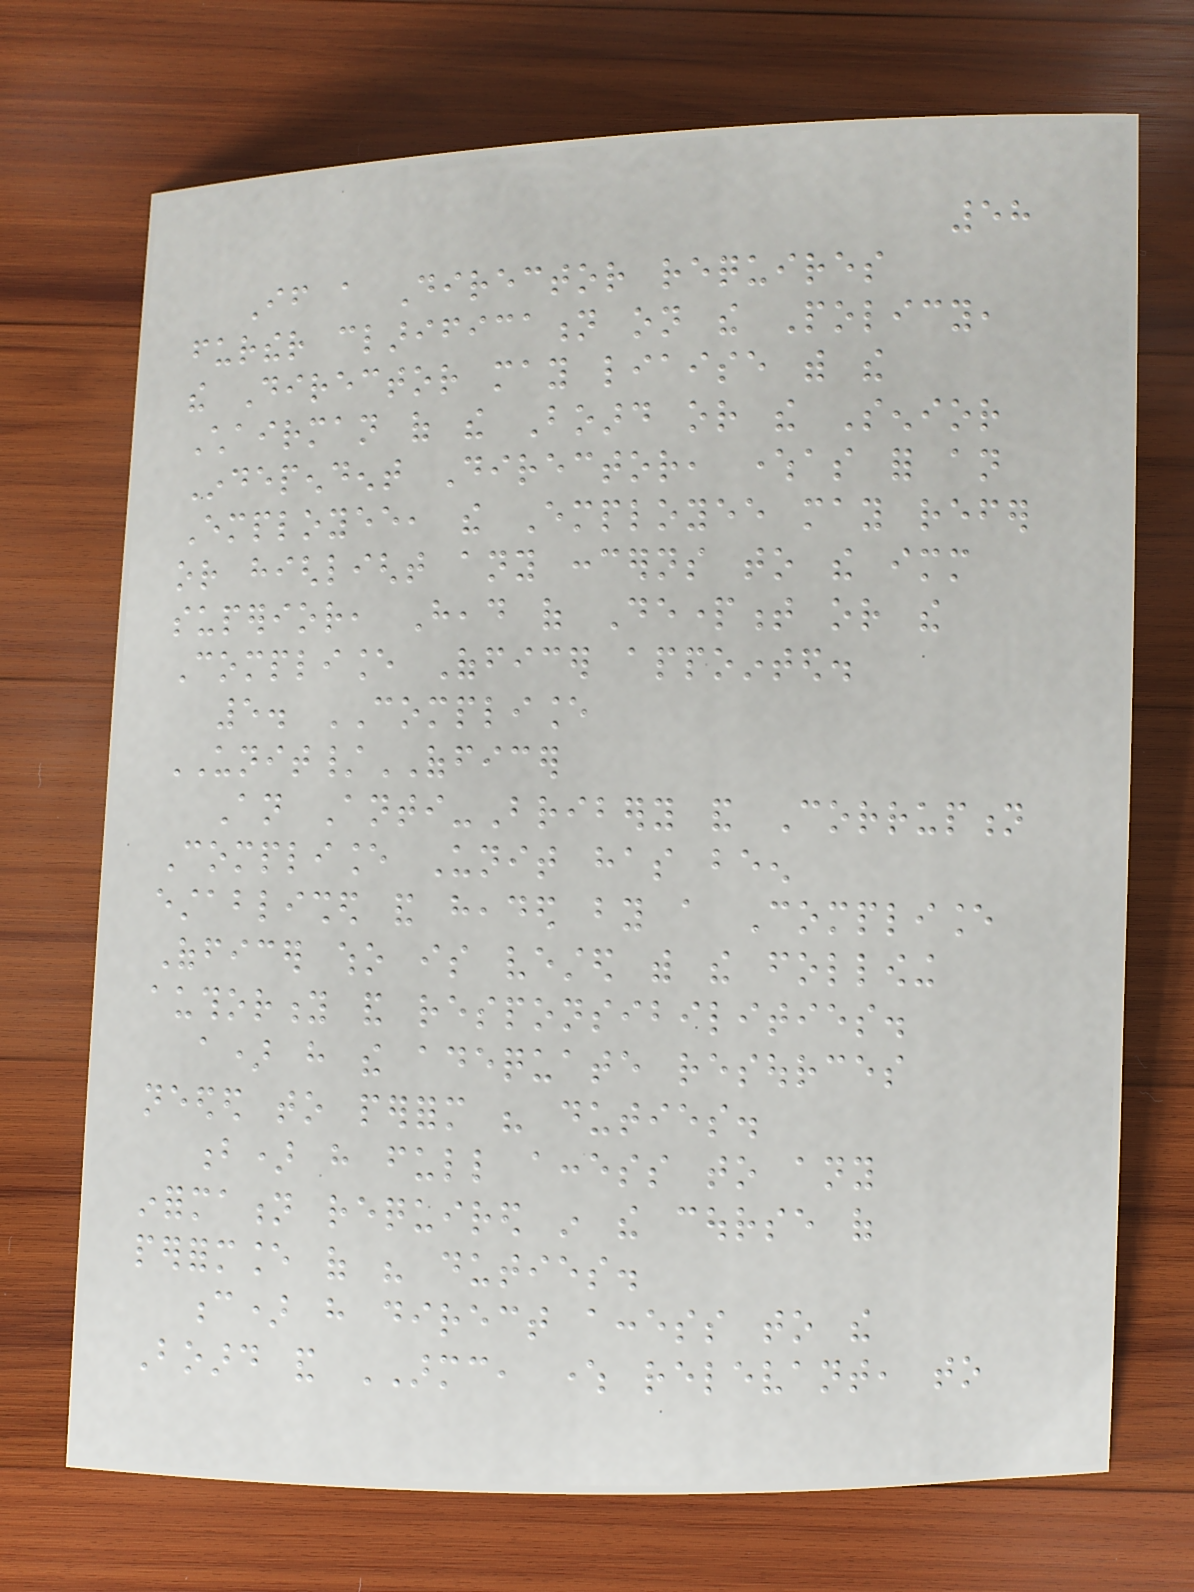58
If a Director requires
further clarification on the Policy,
the Director may liaise with the
Chairman of the Board or the Senior
Independent Director, whereas for an
Employee, the Employee may refer
or highlight any concerns to the immediate
superior, Head of Department or the
Compliance Officer appointed.
5. COMPLIANCE
UNIT/OFFICER
An Anti-Bribery and Corruption
Compliance Unit has been
established and headed by a Compliance
Officer who is vested with the following
authority and responsibilities.
a) have the adequate resources
needed to perform his duties.
b) have full access to any
information required in the course of
performance of his duties.
c) have direct access to the
Board and ARMC, where relevant, to
